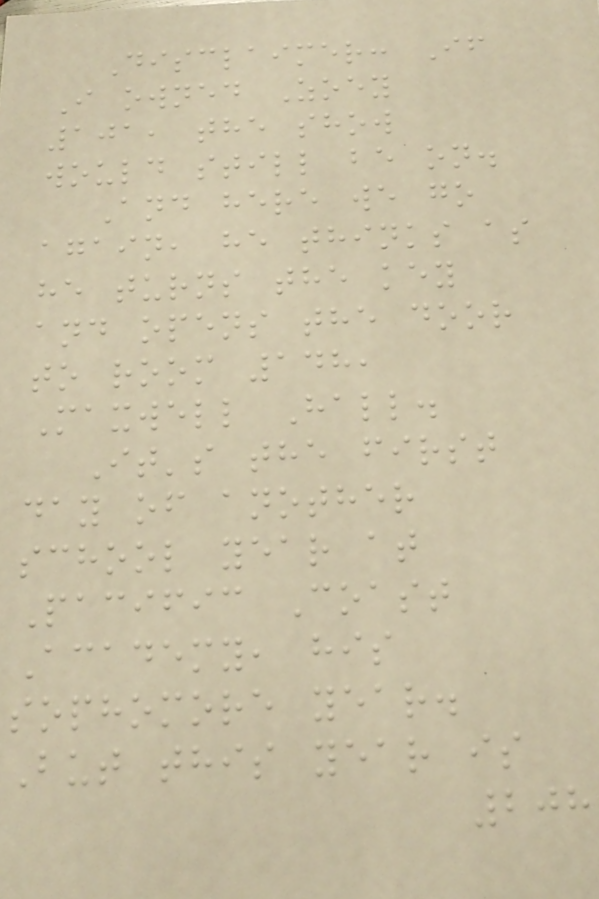Disclaimer: If
I owned Zoey
101, the show
would still be on.
And here we go
again, he thinks as
he turns the key
and opens the door
to room 148,
Maxwell Hall.
It's the first
day of another
school year at
Pacific Coast
Academy, his
sophomore year.
But this year is
208
